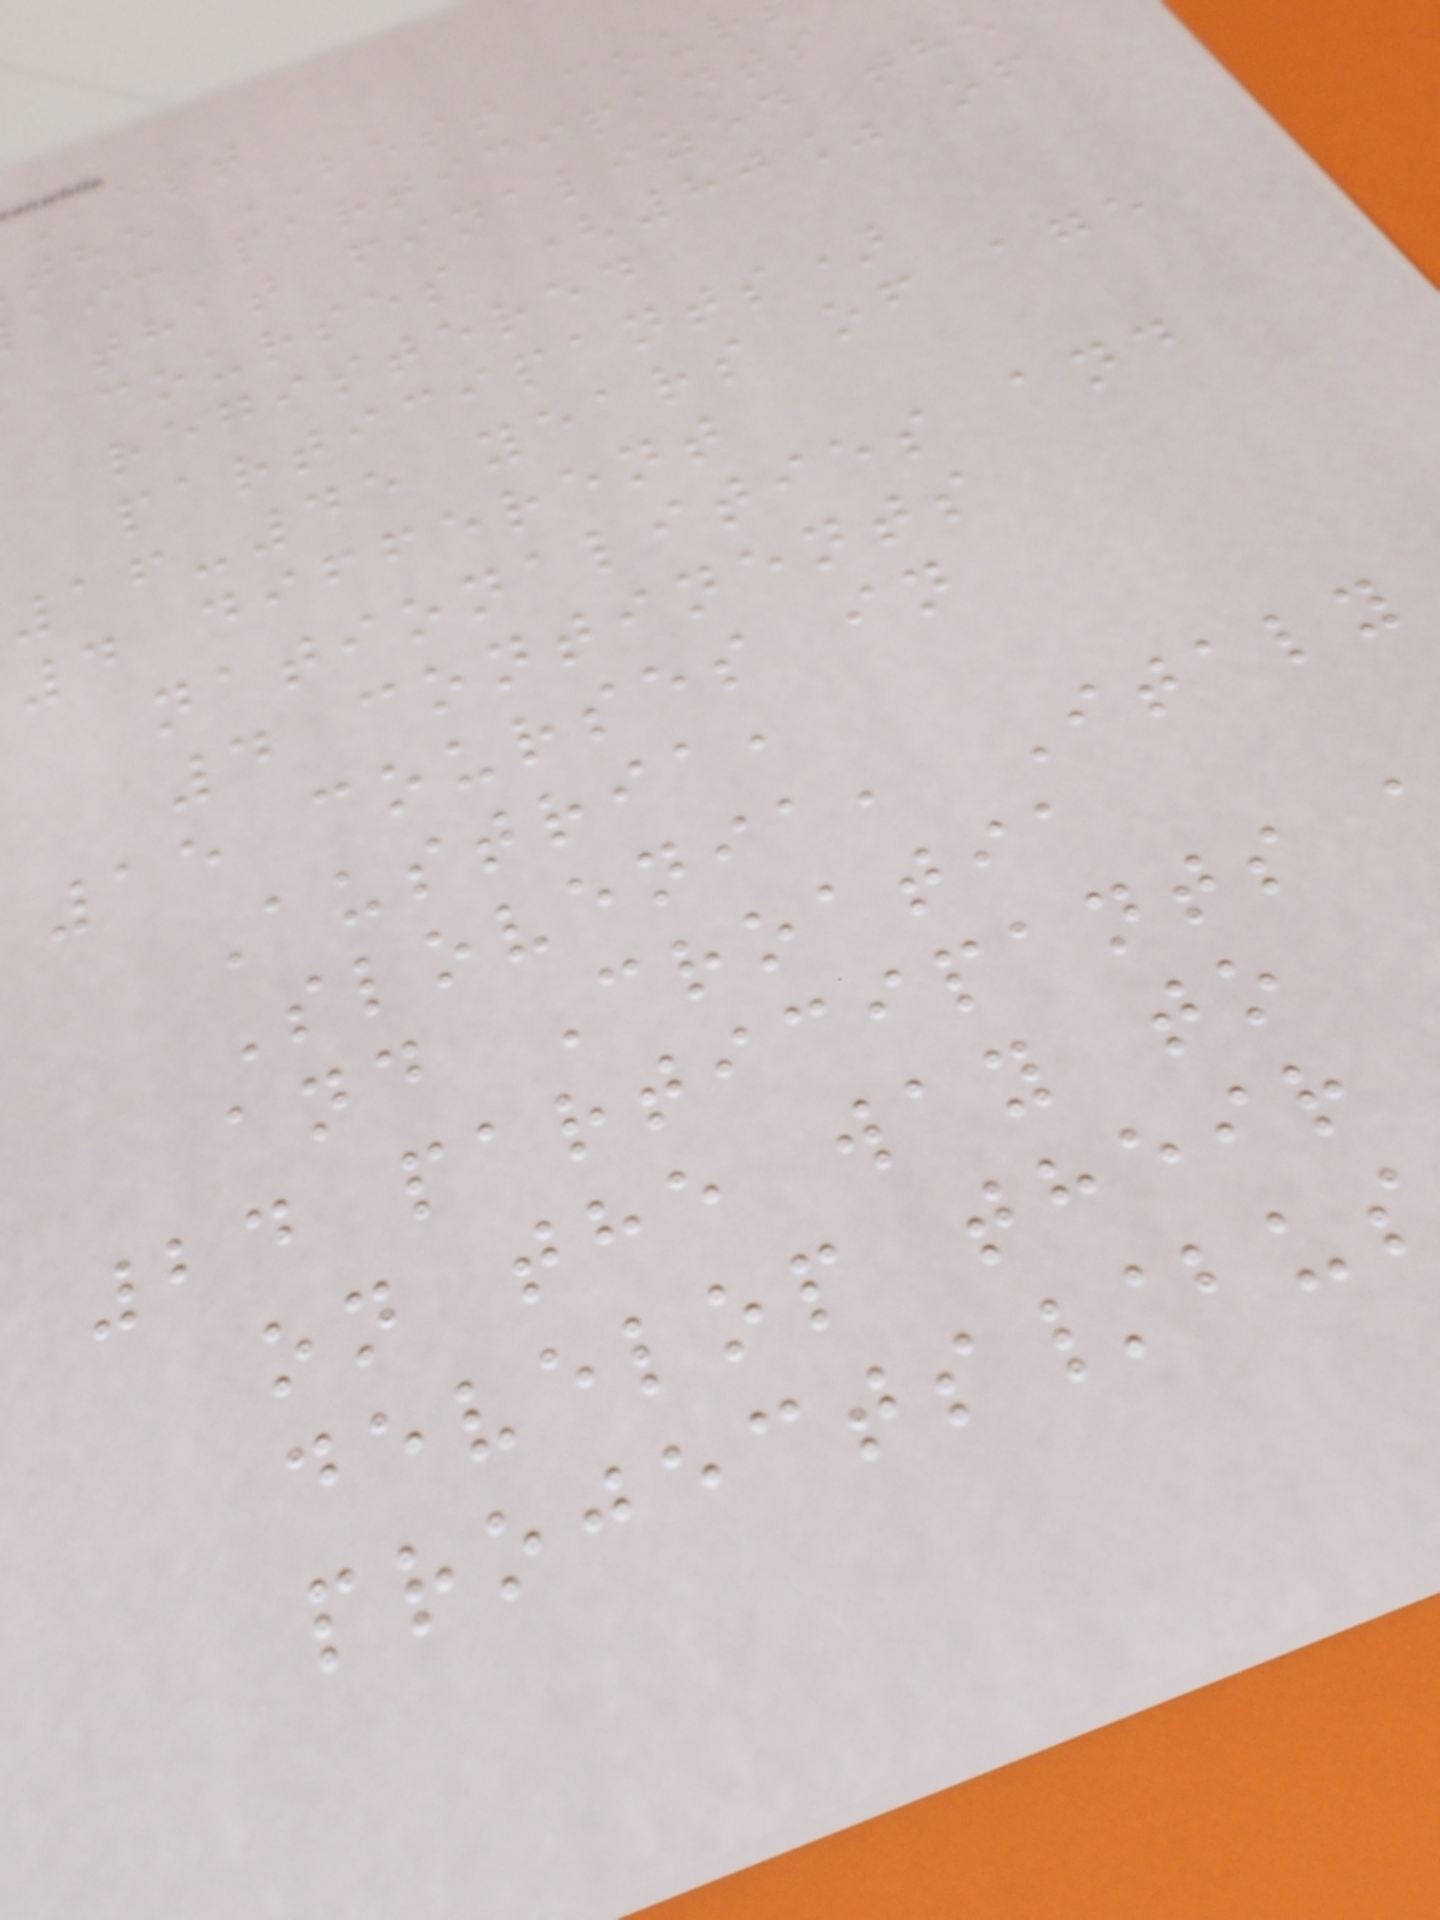best
the BEST cour
aic participants
that finalized the
courses (80% of
registered
participants)
16-45 years of age
4 different
nationalities and
4 continents
15 courses in
Austria,
Slovenia, Italy
and Croatia
24 participants
on the way to
develop their
projects/bus
